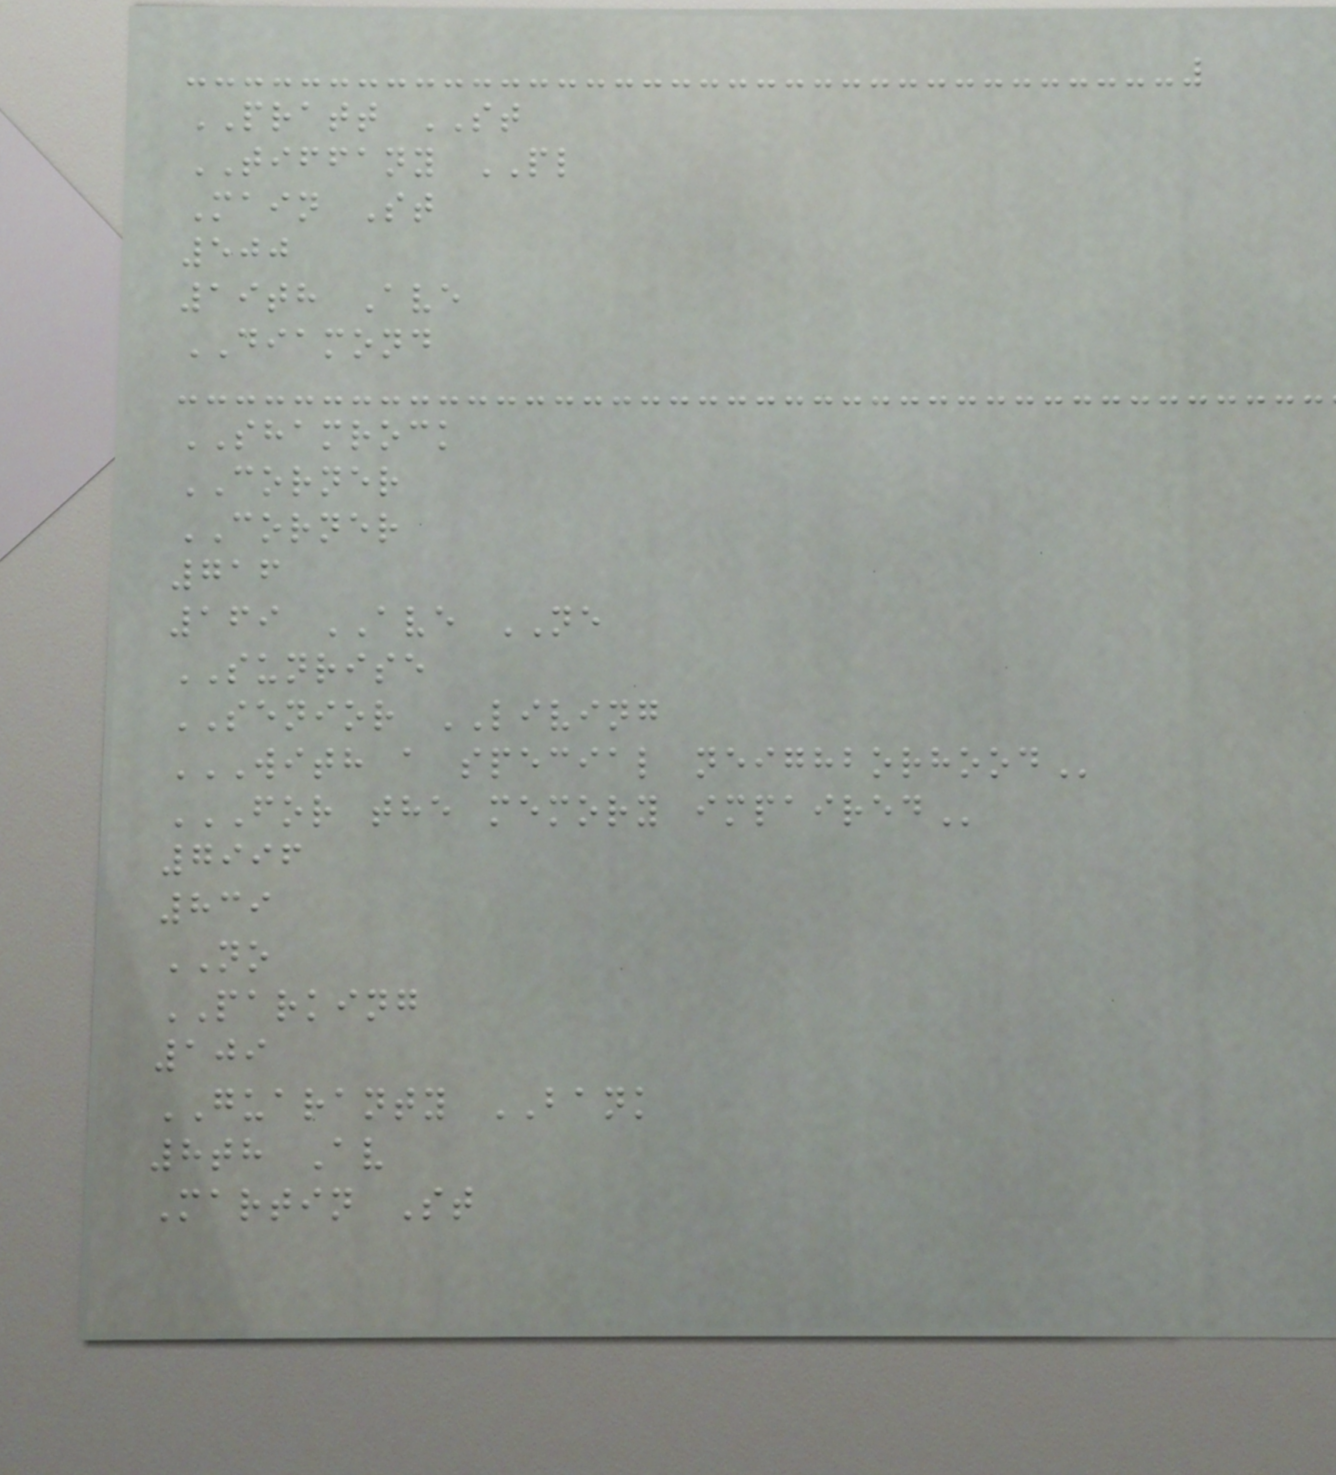PRATT ST
TIFFANY PL
Main St
500
19th Ave
DIAMOND
SHAMROCK
CORNER
CORNER
716
169 AVE NE
SUNRISE
SENIOR LIVING
WITH A SPECIAL NEIGHBORHOOD
FOR THE MEMORY IMPAIRED
7996
839
NO
PARKING
109
GUARANTY BANK
8th Av
Martin St
